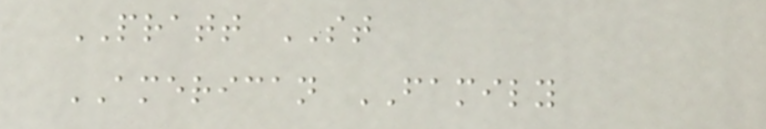PRATT ST
AMERICAN FAMILY
